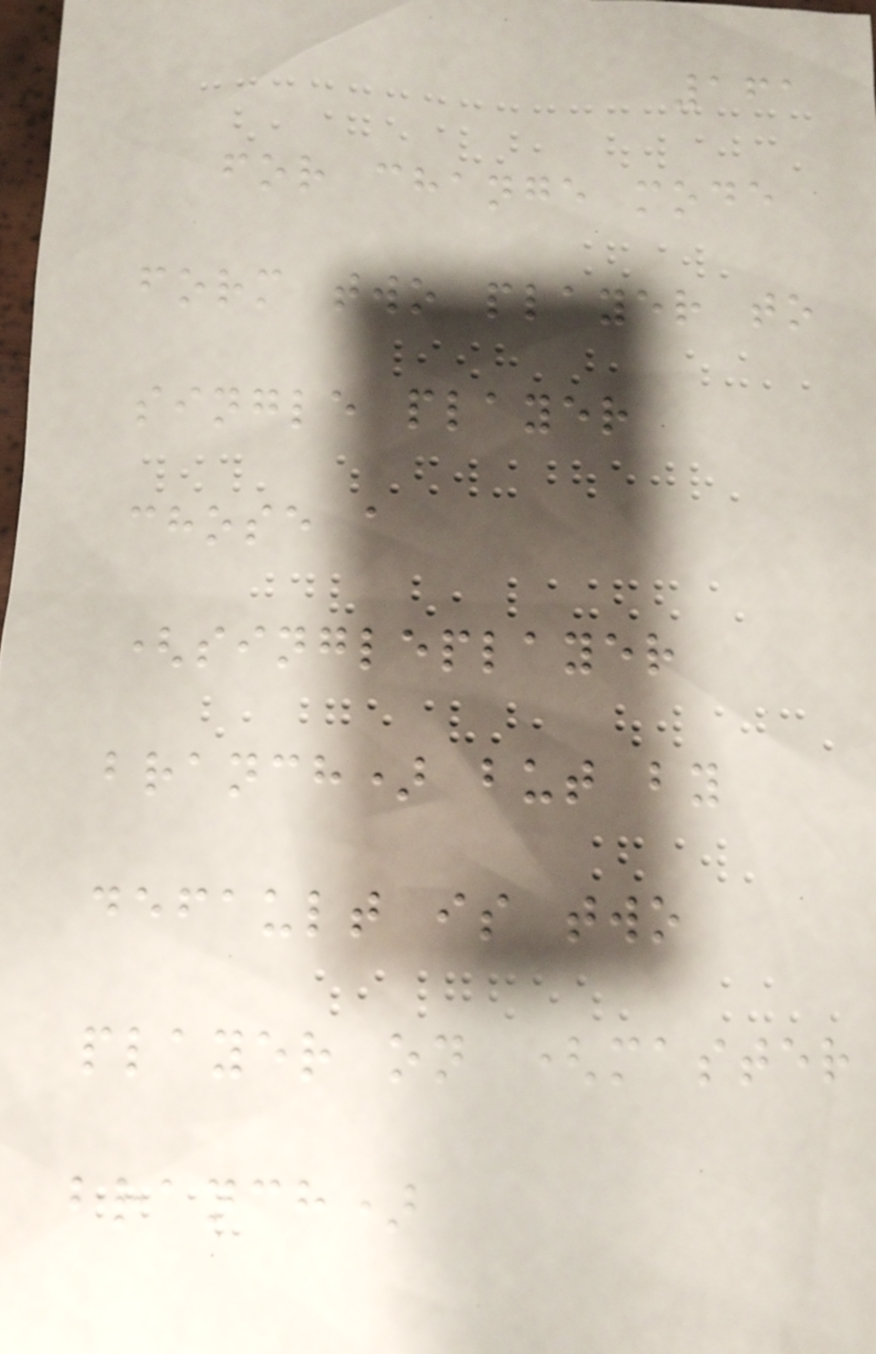161
for change mode
form two player to
single player
chose a
(singleplayer
branch) but by
default is two
player on (master
branch)
